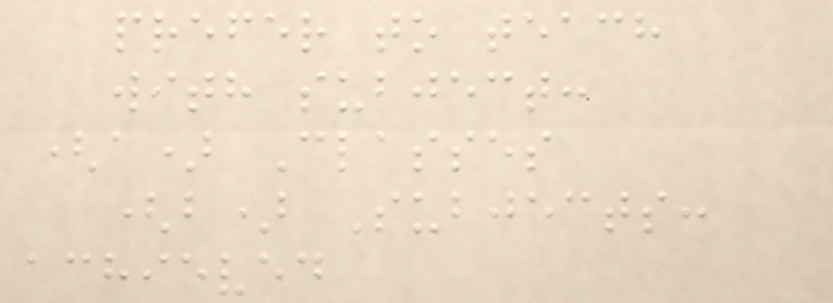prefer to teach
with subject:
(a) Classes
(b) Subjects:
achieved
